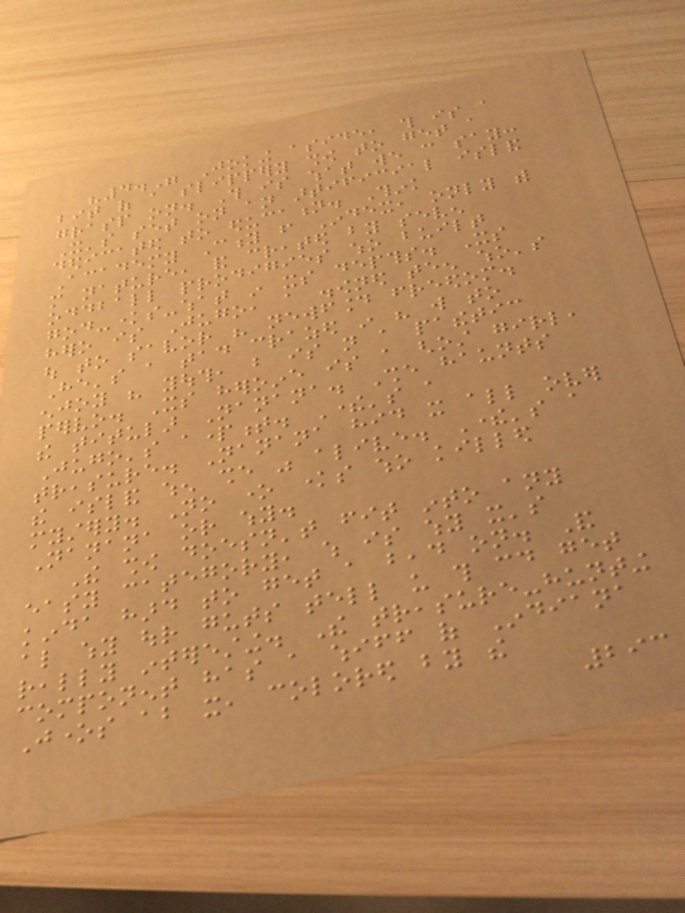"4." Joking aside, this is a
bit of a slippery show to get a
grasp on. This is what we can say:
It's set on an artificial island
dedicated to education. Think
Academy City from Index, only with
more nature, and created by seven
oddball prodigies who built
god-knows-what in its depths. Its
hero is Jugo, a disowned teen who's
out to savor his newfound freedom.
He's a tad crazed in his will to
enjoy his youth, but is not a pathetic
pervo. Its heroine is a ghost girl,
the titular Nanana. She haunts
Jugo's apartment. There's a
treasure. Nanana hid it all over
the island when she was alive. There's a
mystery. No one knows who killed
Nanana or why.
The show doesn't fit into any
easy category, which is why it's
kinda hard to get a bead on. And
also why our guts tell us this could get
really interesting. The treasure-hunting
component has a whiff of Indiana
Jones about it, colored by the
293
